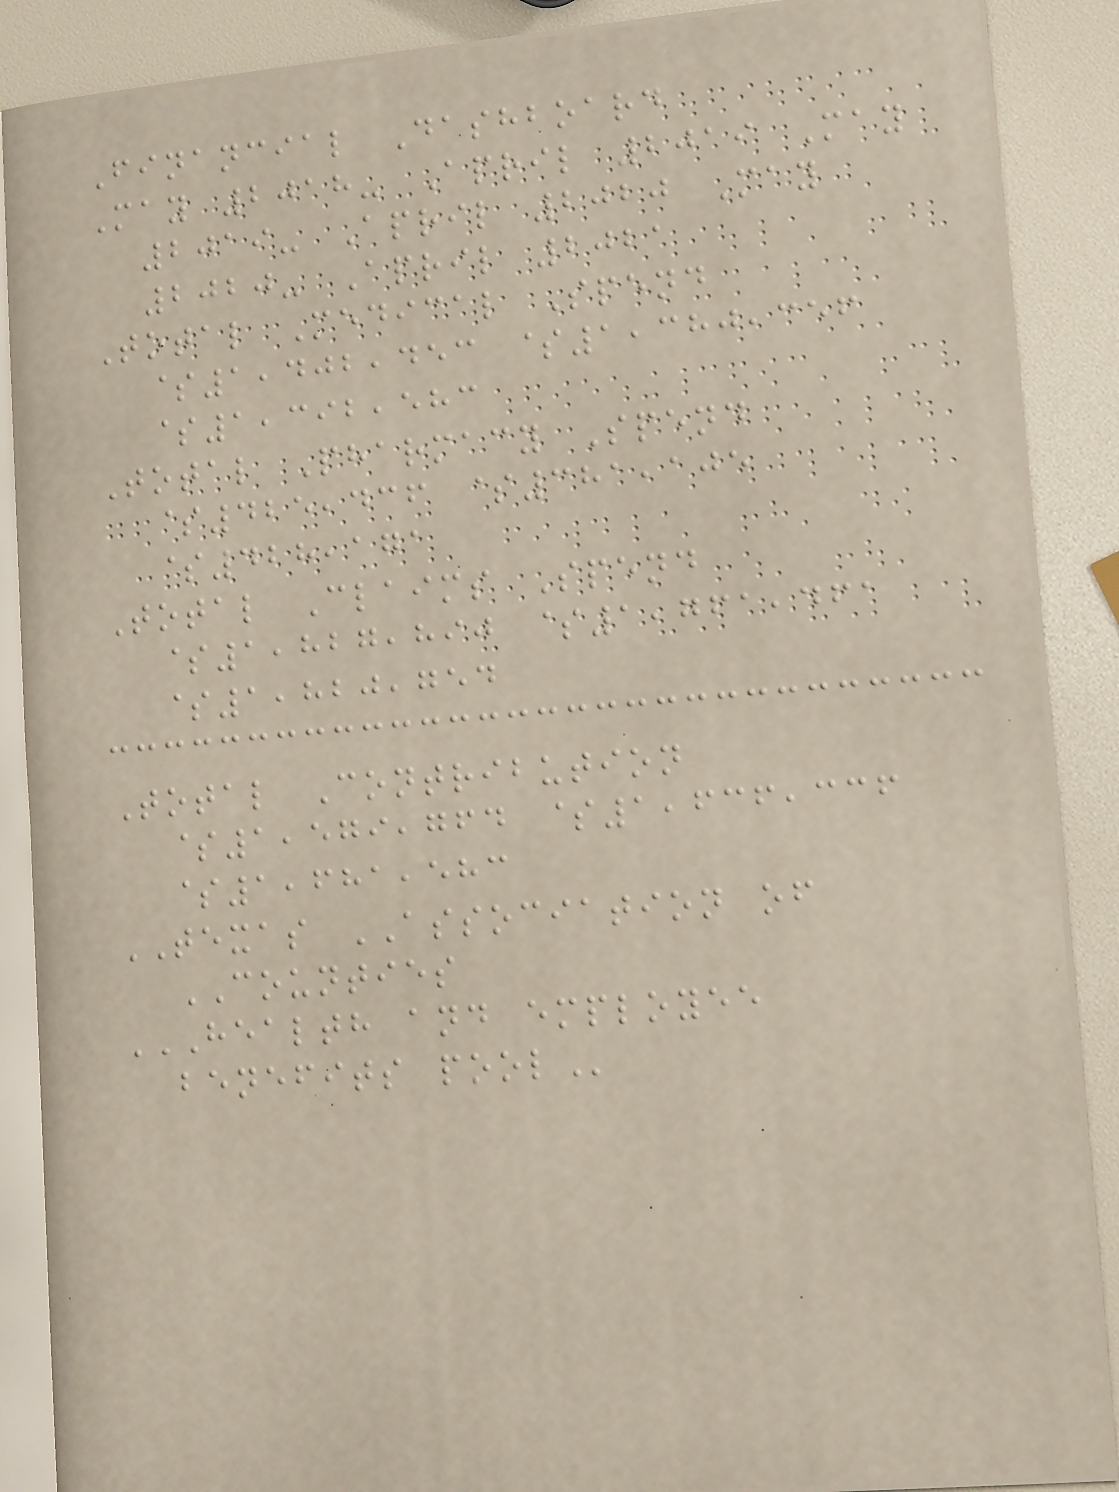Financial Dashboard
May 2018- April 2019 May
2019- April 2020 May
2020- April 2021
Total Medical Spend
$1,402,453 $1,380,356
$1,392,583
Total Pharmacy Spend
$425,436 $381,105
$428,171
Total Claims Spend
$1,827,890 $1,761,461
$1,820,754
Total Contribution
$1,579,764 $1,636,336
$1,681,583
TEXAS ASSOCIATION of
COUNTIES
HEALTH AND EMPLOYEE
BENEFITS POOL
